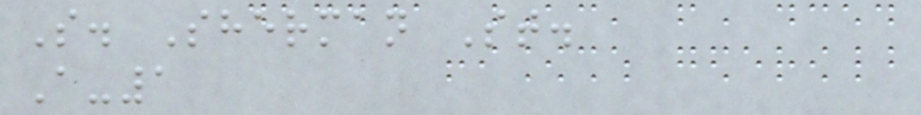S. Sherman St.
A-1
